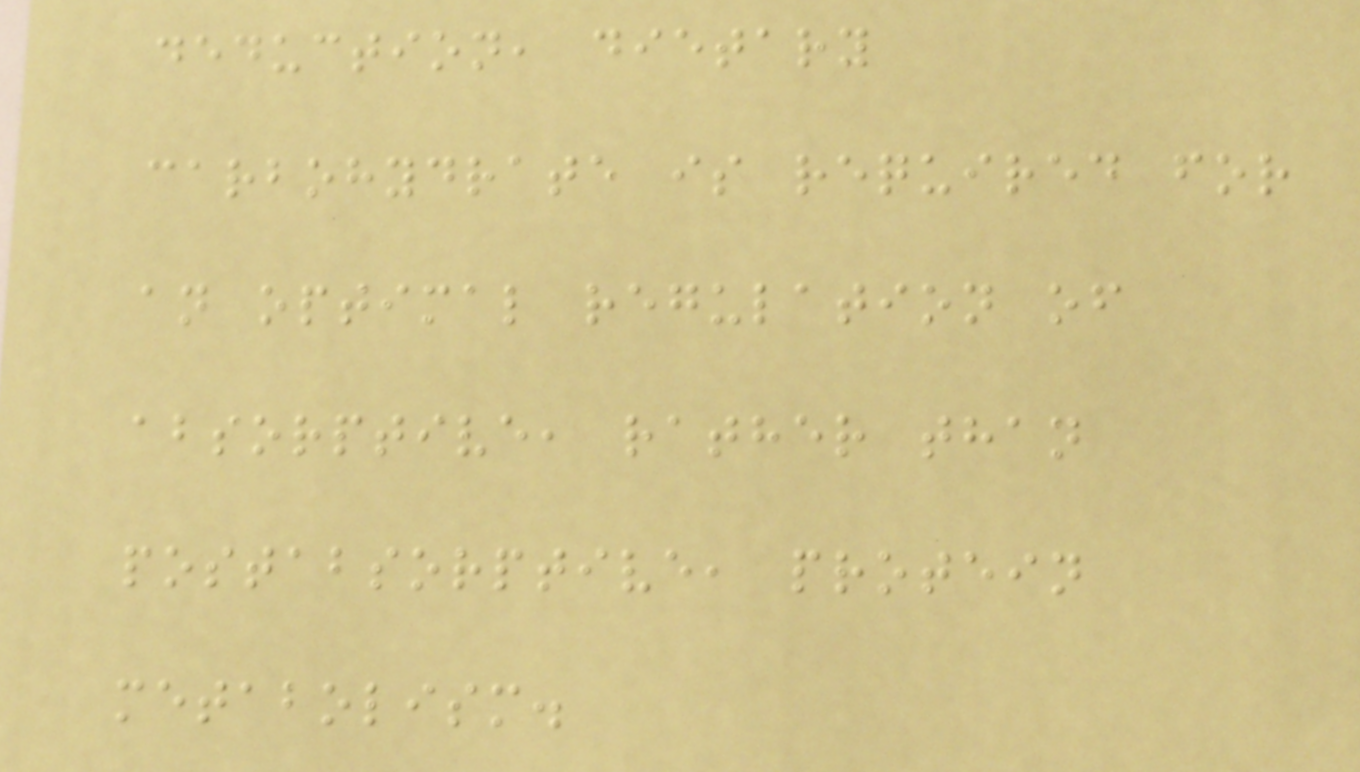deduction, dietary
carbohydrate is required for
an optimal regulation of
absorptive, rather than
postabsorptive, protein
metabolism.
